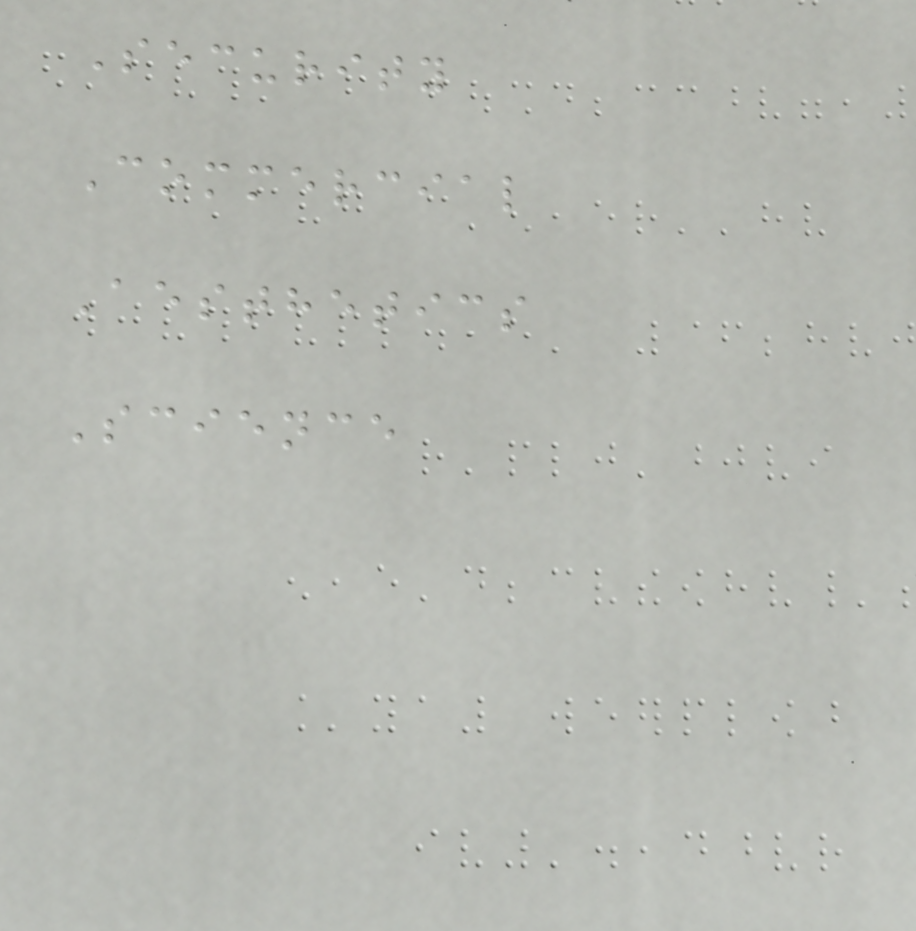Security
Commercial
Aesthetics
Science
